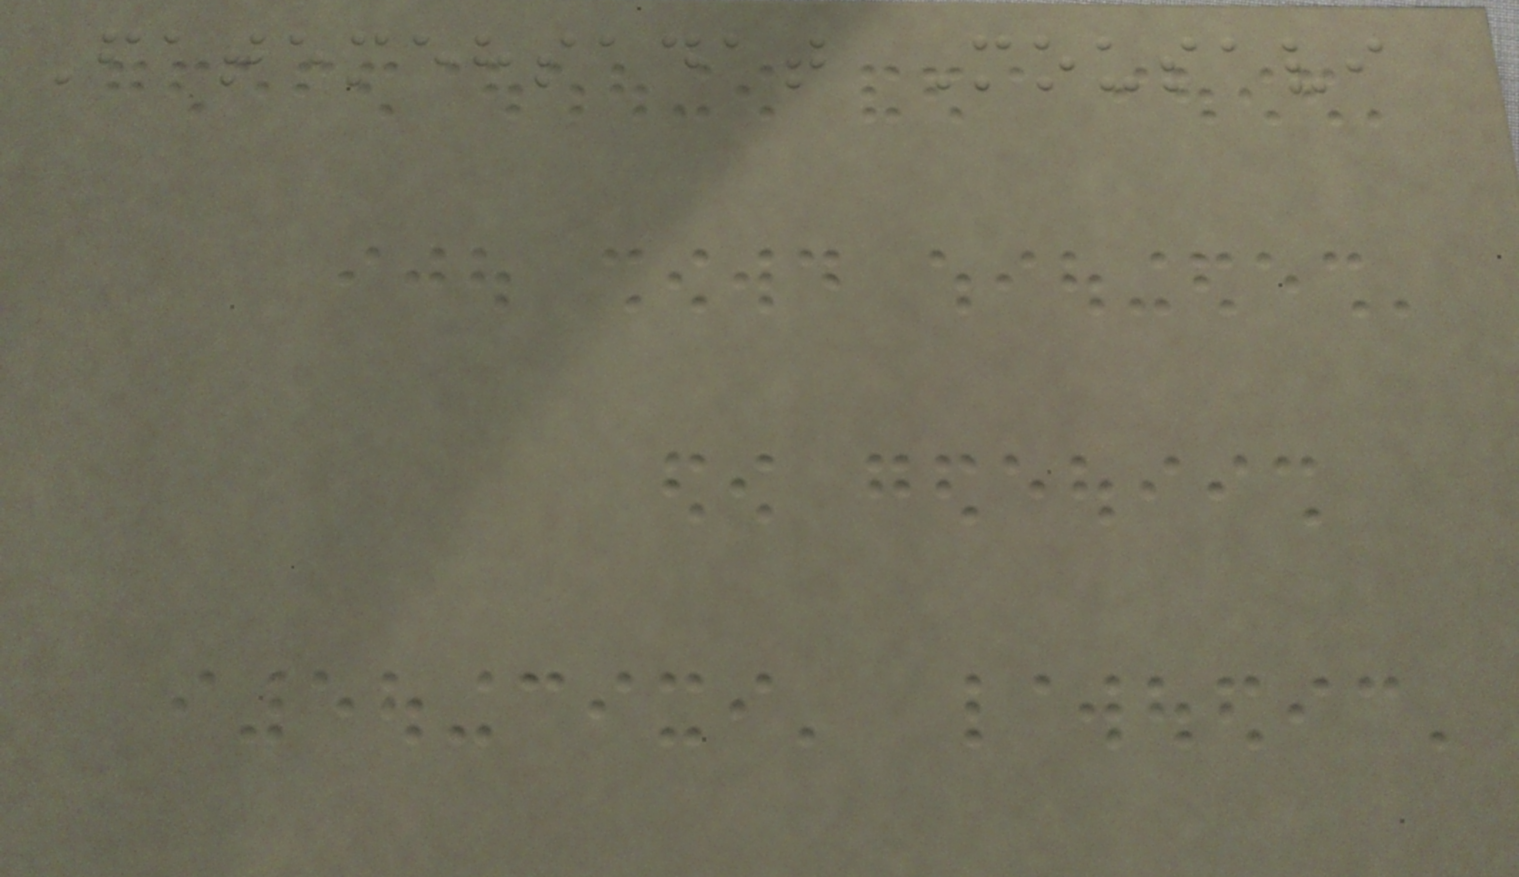Fatemehsadat Mousavi
